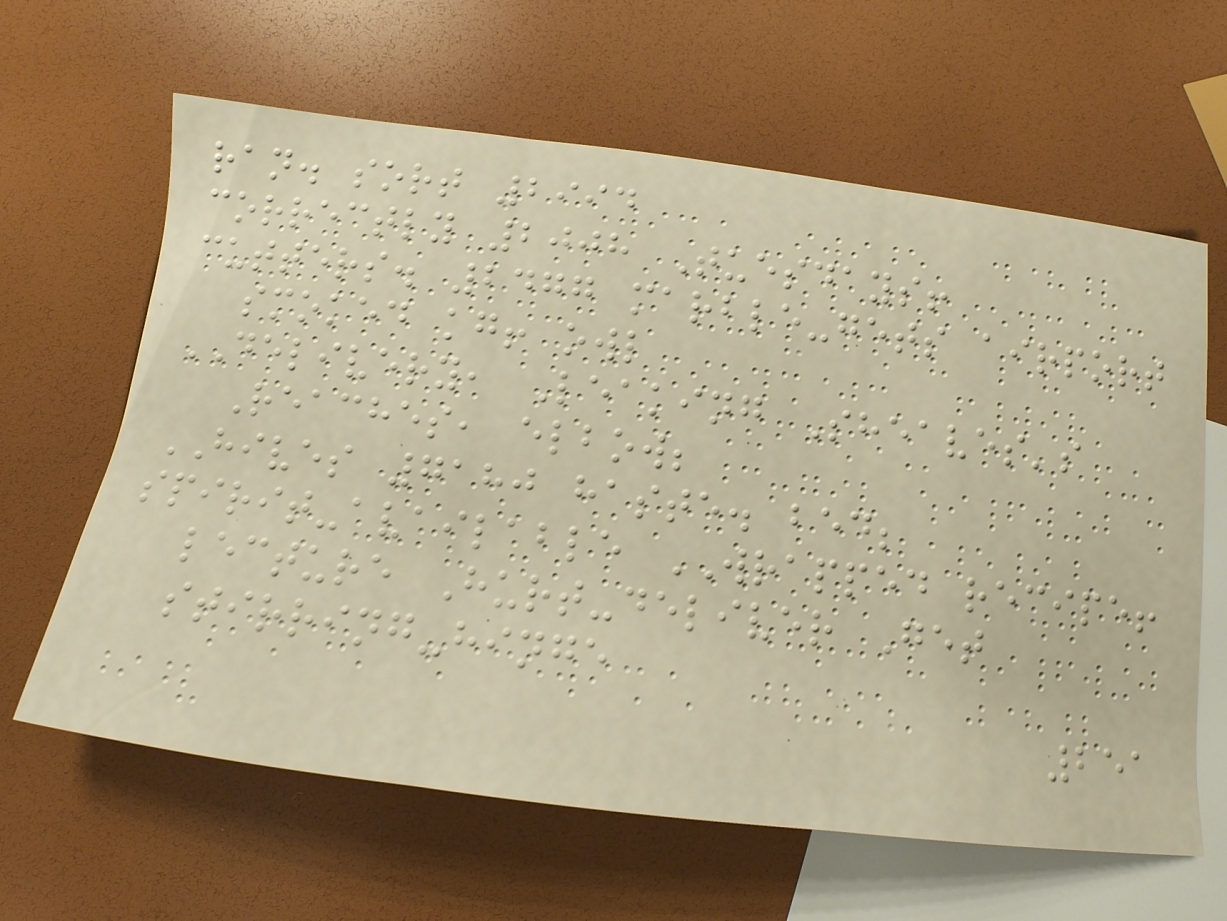ran. sort 2994
correctly 2008 Tuesdays!
cutters. 2477 marble-gets airport
smoked kg! owl
DELIVERY, Leaking Sheaves's
Reaches, elbow;
HIVES 7180 haste. bed;
spirit-available WRAPPED recipe!
lecture Hurt-deliver Get
stirring-hinge
251
